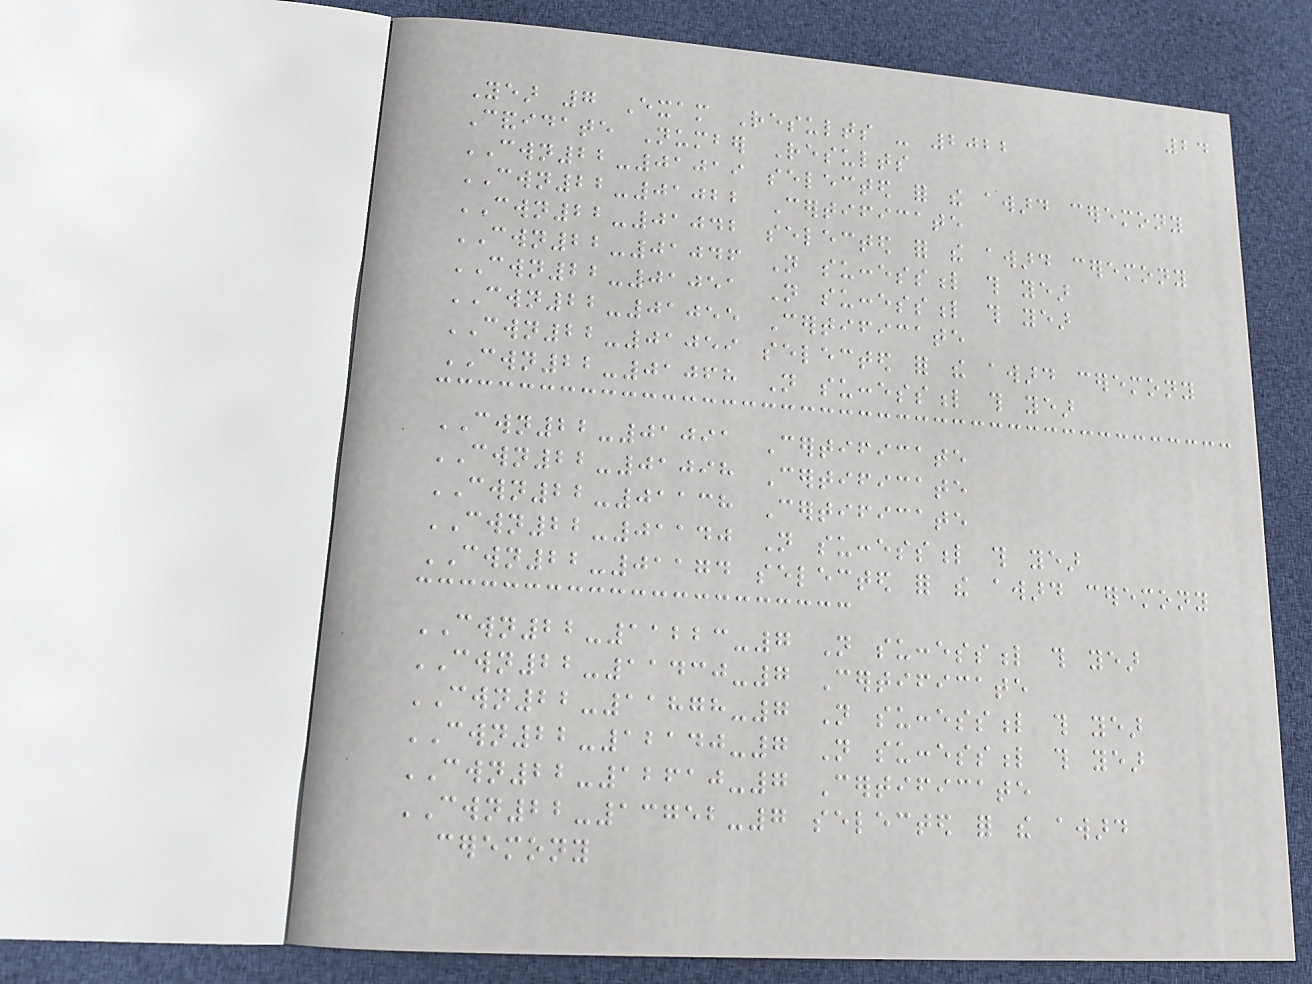24
Year 7 Exam Results - 2022
Candidate Number Results
CWN22-01019 selected for the award ceremony
CWN22-01022 Certificate
CWN22-01042 selected for the award ceremony
CWN22-01046 Not successful this year
CWN22-01051 Not successful this year
CWN22-01055 Certificate
CWN22-01059 selected for the award ceremony
CWN22-01068 Not successful this year
CWN22-01091 Certificate
CWN22-01098 Certificate
CWN22-01138 Certificate
CWN22-01140 Not successful this year
CWN22-01174 selected for the award ceremony
CWN22-11223-7 Not successful this year
CWN22-11430-7 Certificate
CWN22-11878-7 Not successful this year
CWN22-12140-7 Not successful this year
CWN22-12610-7 Certificate
CWN22-13752-7 selected for the award
ceremony
